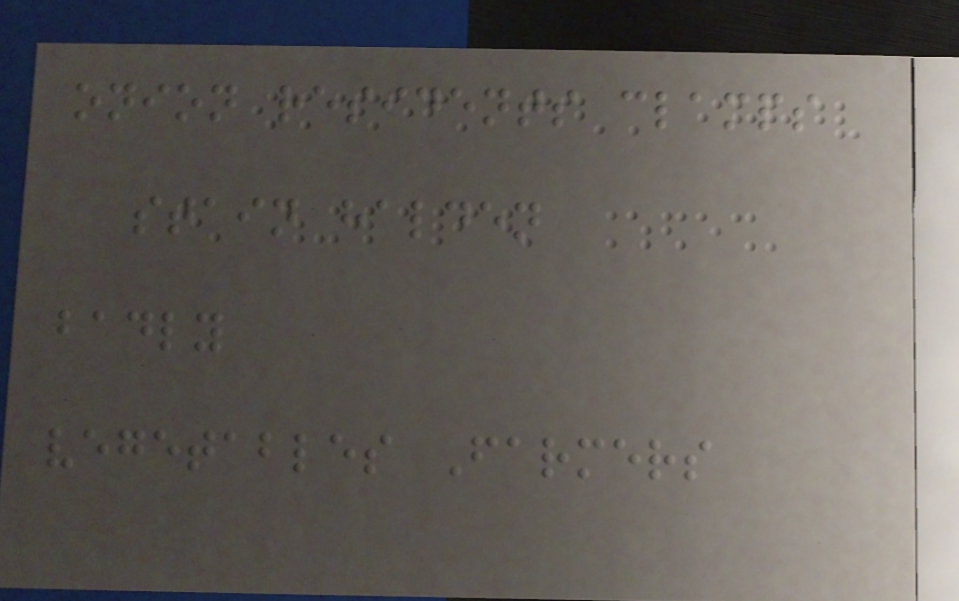onion residents clamps
stain halden
badly
vegetables Farmers
